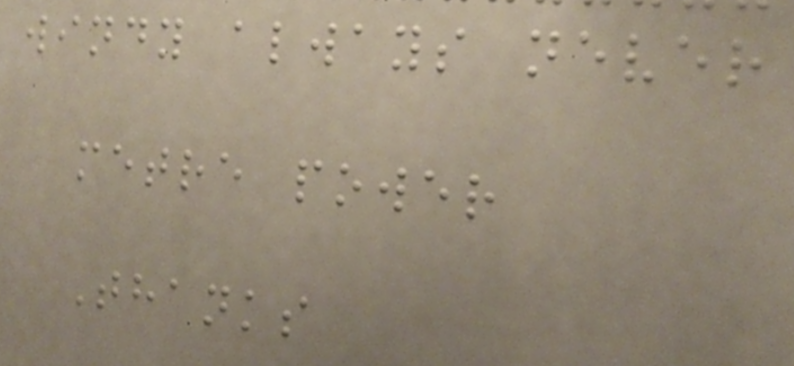windy always never
metre power
Thanks
